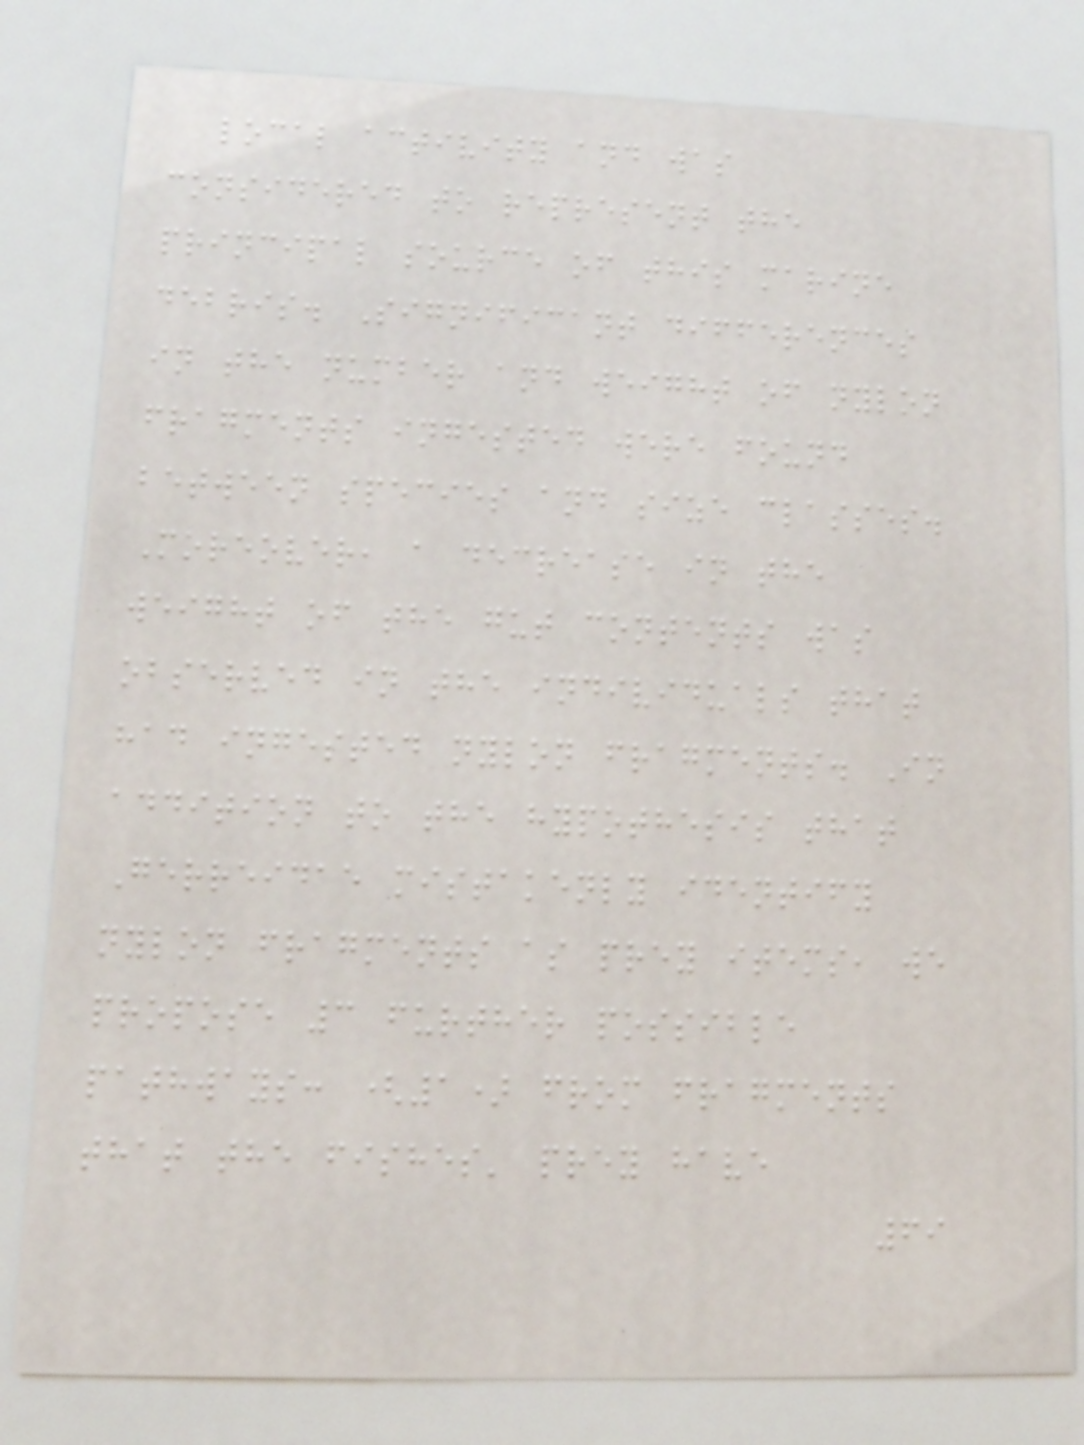local activity and was
considered to represent the
principal source of this marine
debris. Significant differences
in the number and weight of nylon
fragments ingested were found
between species and size classes.
Moreover, a decrease in the
weight of the gut contents was
observed in the individuals that
had ingested nylon fragments. In
addition to the hypothesis that
Gerreidae mistakenly identify
nylon fragments as prey items, we
propose 3 further possible
pathways: (1) from fragments
that the fishes' prey have
69
